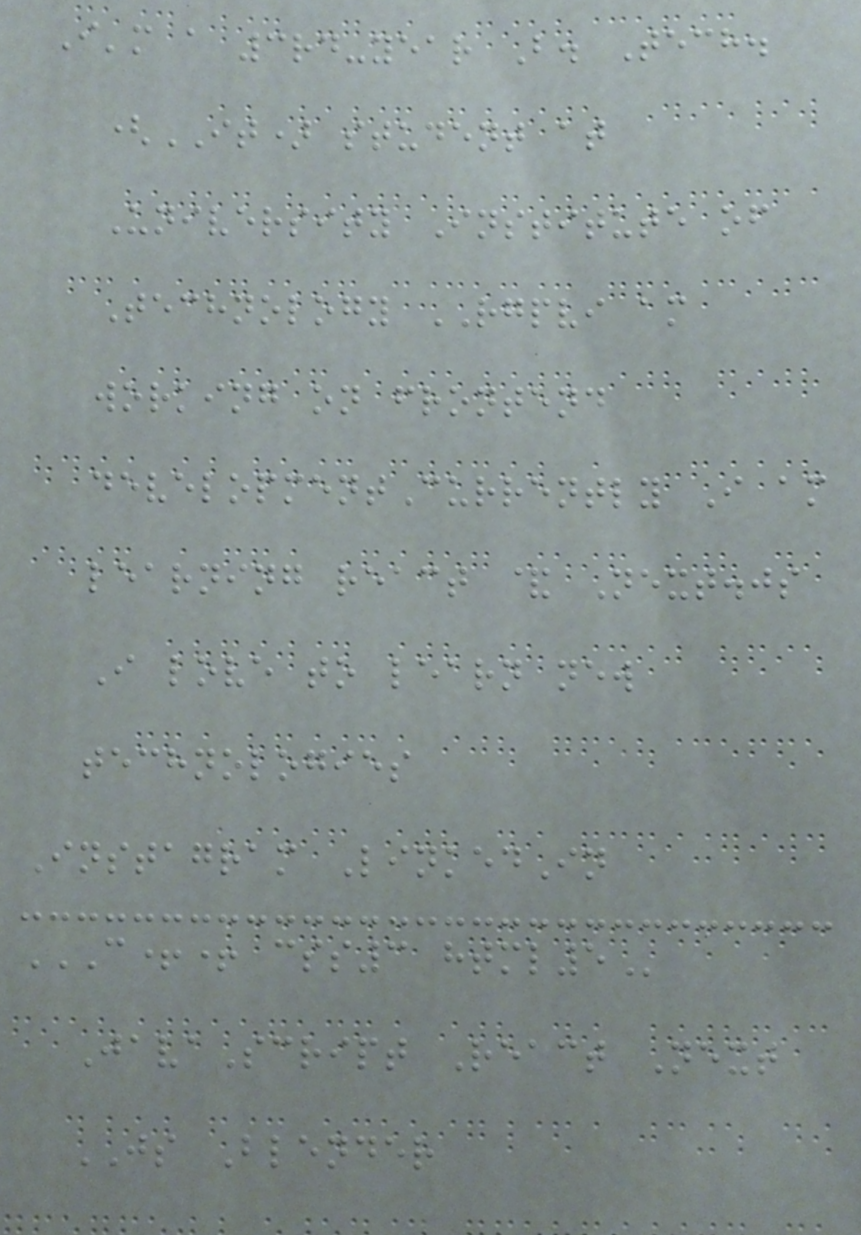I'm a 3rd-year B. Tech.
(IT) student at
University Institute of
Technology RGPVI am
working on frontend
developmentCurrently I am
learning react & Next.js
I love to learn new
technologies
Instagram LinkedIn
C++ CSS3 HTML5
JavaScript React Next
JS Blender
